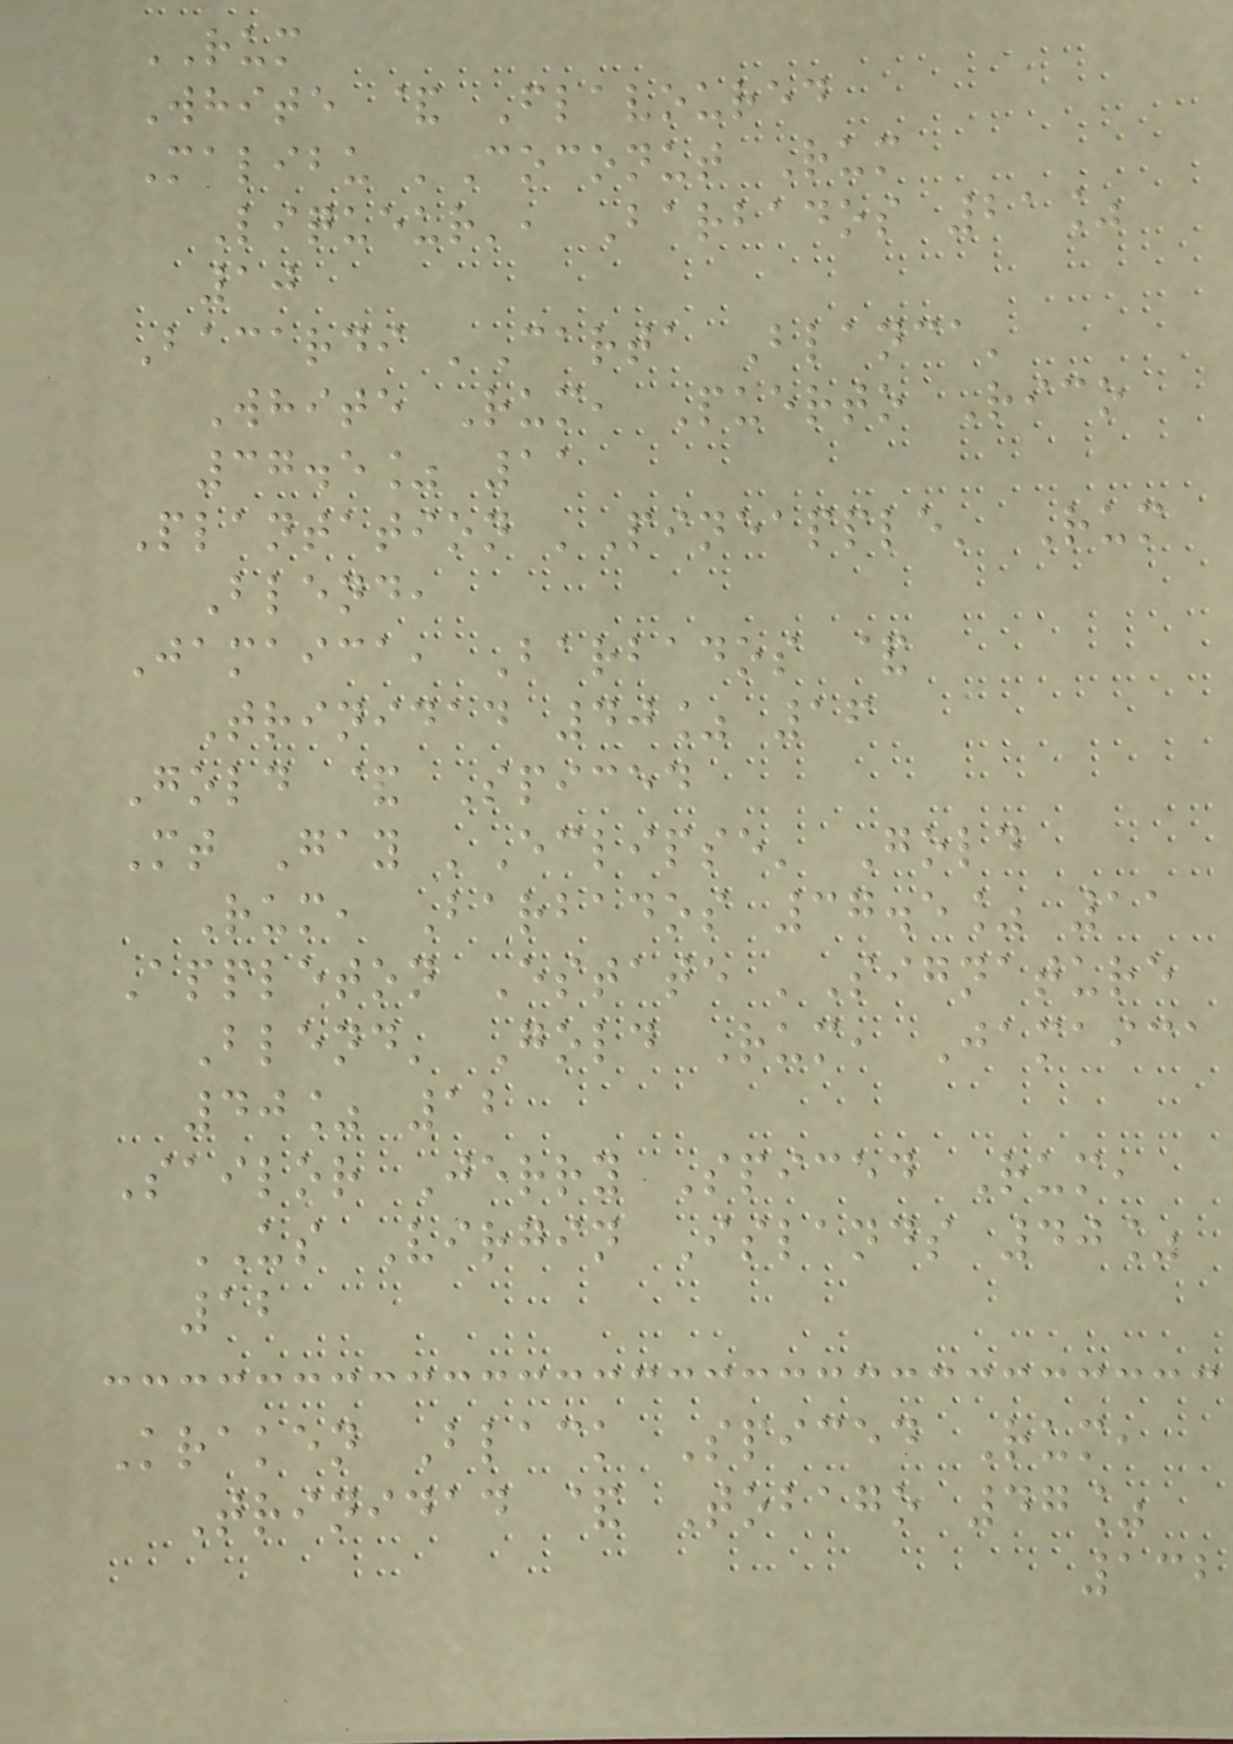RUM
White & Flavoured
Malibu 'Coconut Rum
Liqueur', Barbados 21%
10
Bacardi 'Carta Blanca'
White Rum, Puerto Rico
37.5% 11
Plantation 'Pineapple' Rum
Blend,
Jamaica, Barbados &
Trinidad 40% 16
Gold & Spiced
Mt Gay 'Eclipse' Gold
Rum, Barbados 37.5% 11
Appleton Estate 'Signature
Blend' Gold Rum, Jamaica
40% 12
Sailor Jerry Spiced Rum,
US Virgin Islands 40%
12
Kraken Black Spiced Rum,
Trinidad & Tobago 47%
132
